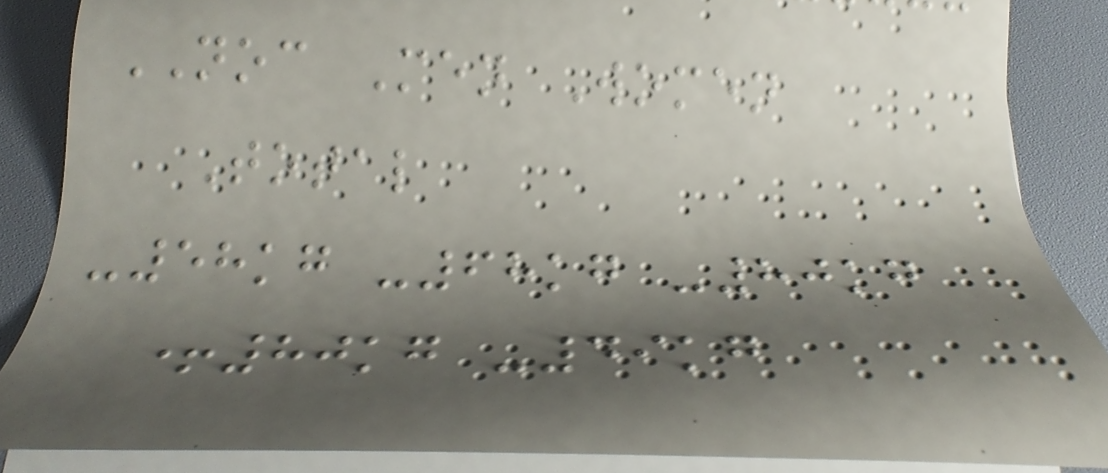NOC Men Women
Total
-58kg -68kg -80kg
+80kg -49kg
